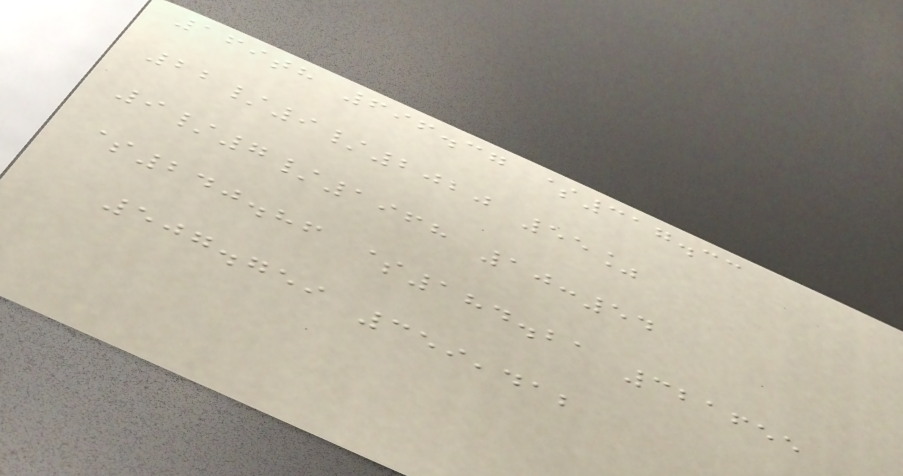169th 696.37 $317.33
22/9/2020 55%
9/7/1968 10:54
$240.86 $184.21 321655
507.759 359,412
